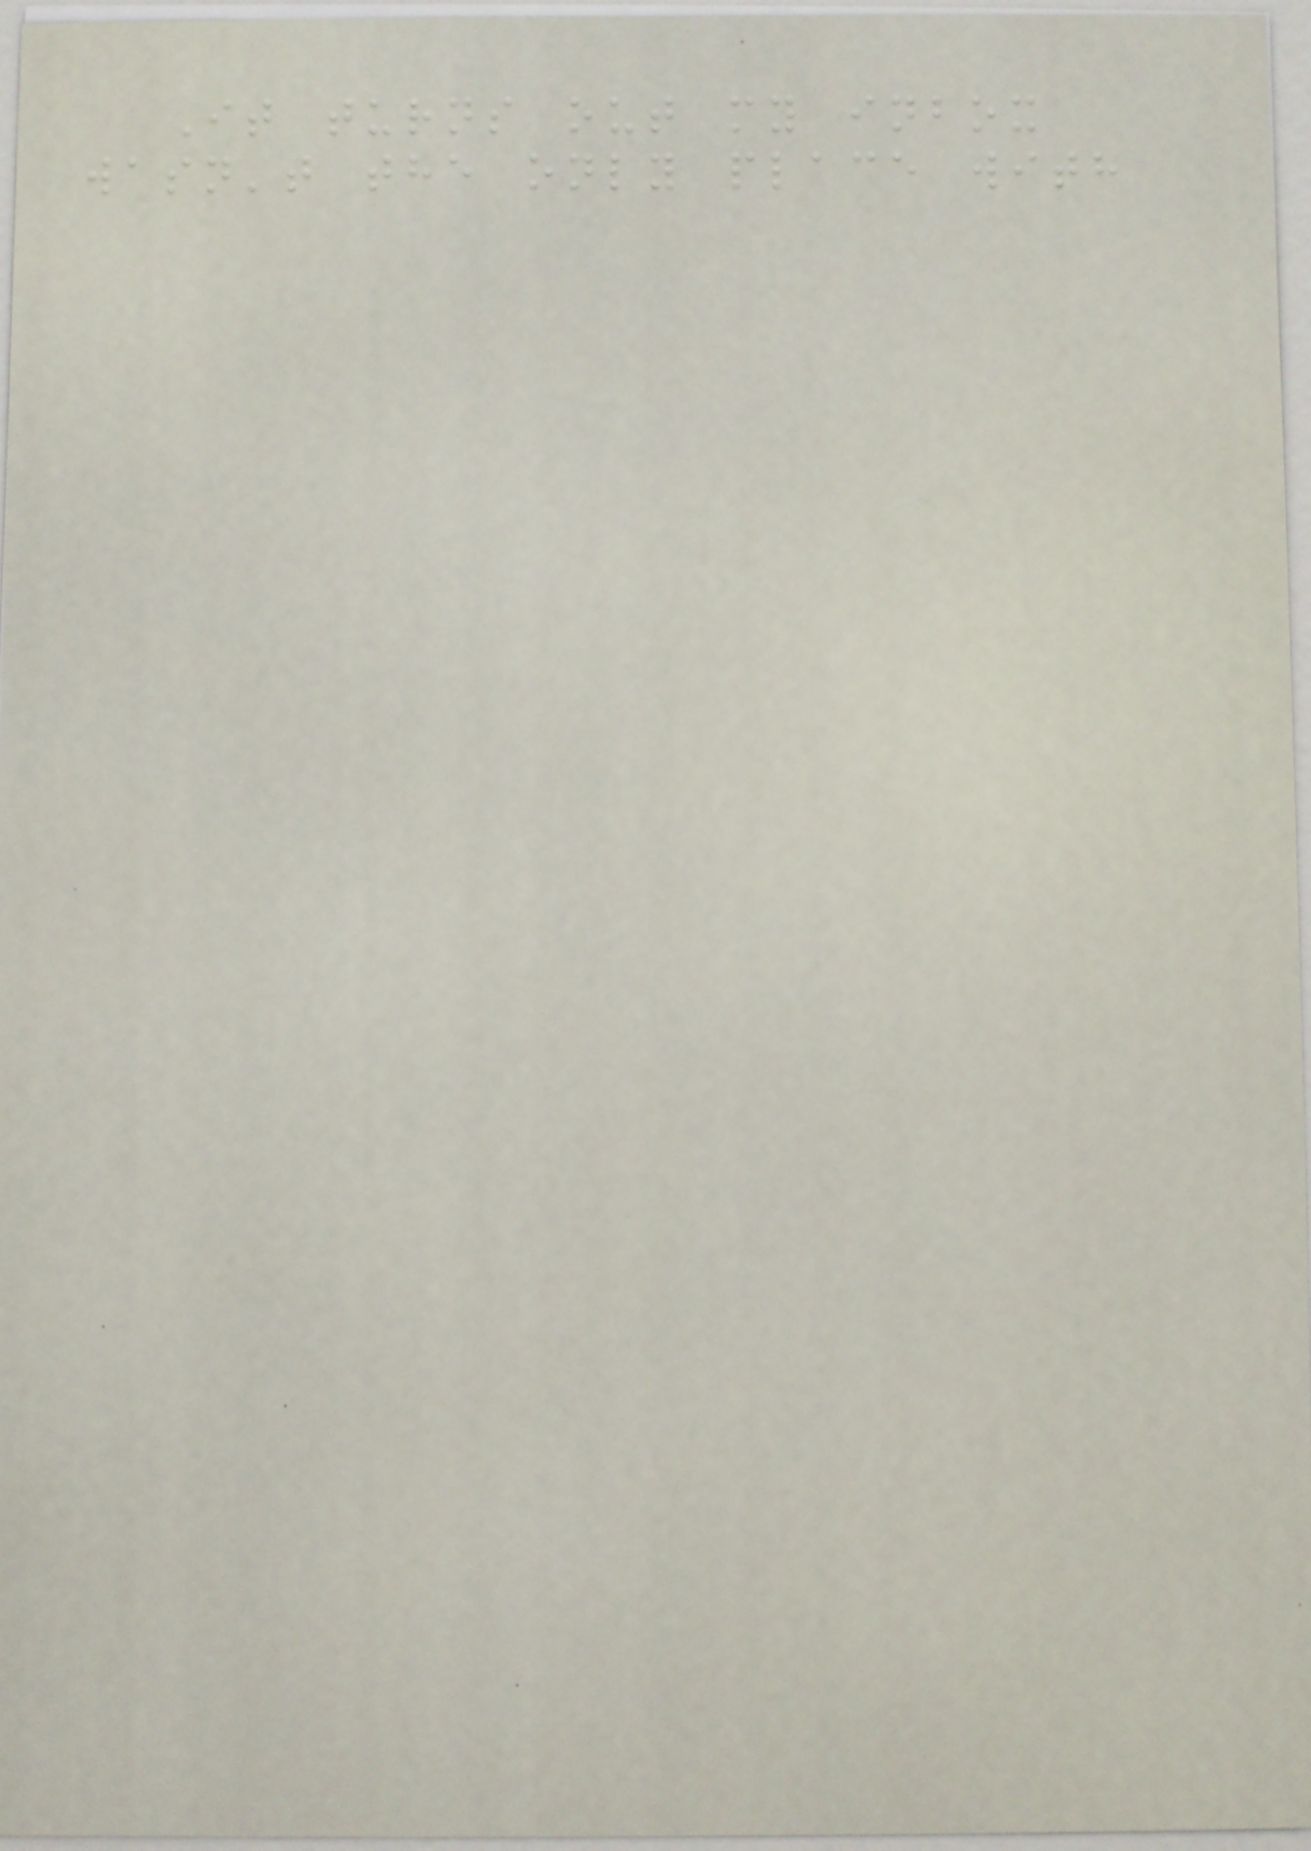It turns out my inbox
wasn't the only place with
